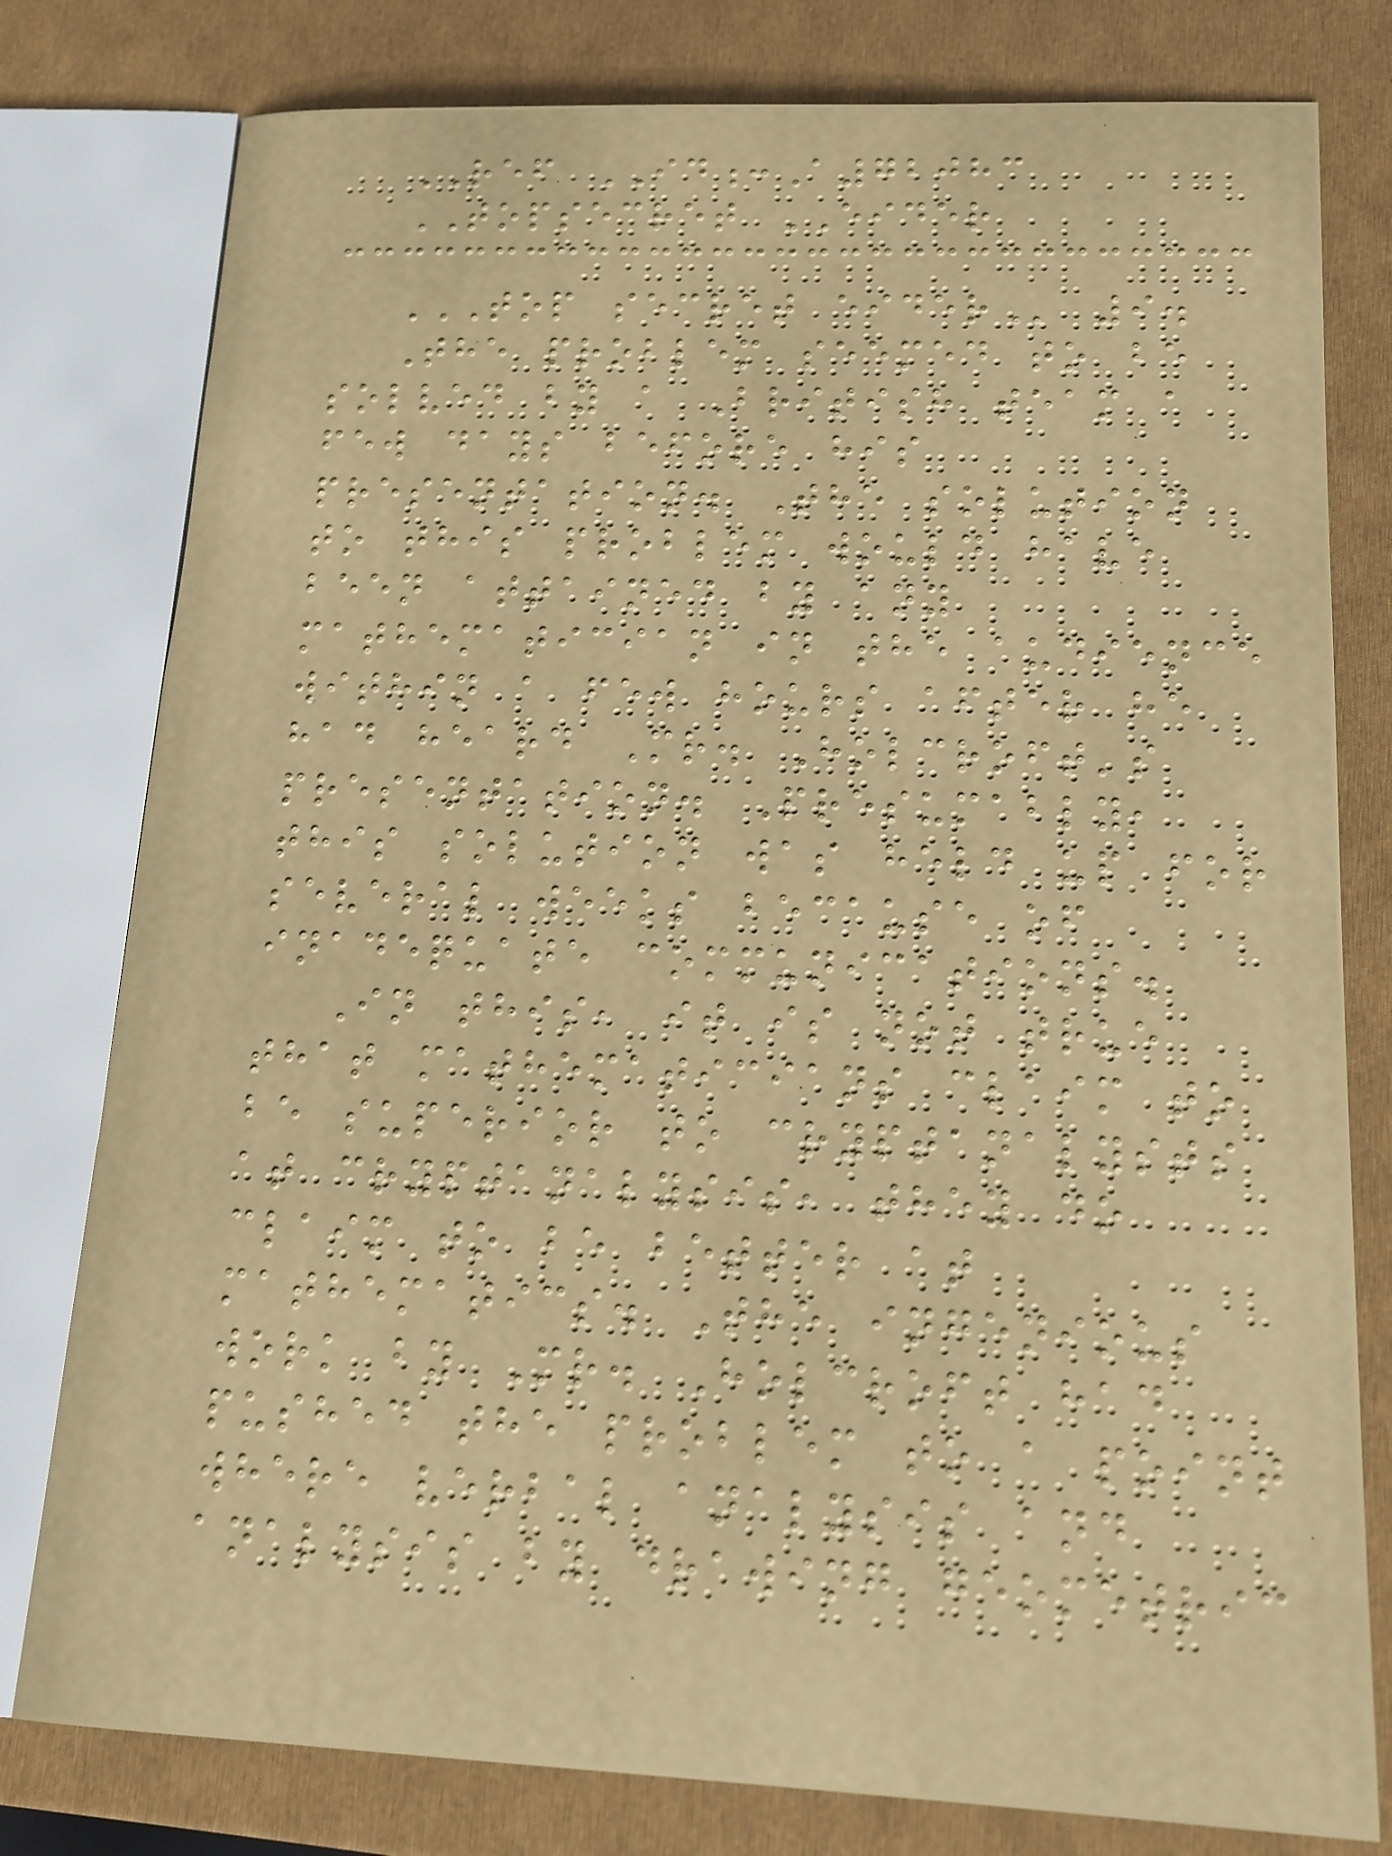REF ID:A72083
TOPSECRET EIDER
TOP SECRET EIDER 9.
The problem seemed to be
solved by a British team a
few days before his
presentation. The solution
to this problem would have
been attained by any
mathematician in the audience
within a few hours after he
had heard Mr. Holcroft's
presentation. Presumably,
this solution was held up for
several weeks because of
inadequate communications.
In this, it is not true
that mathematicians claim to
be superior to cryptanalysts
at cryptanalysis, they do
claim to be better at
mathematics. The ingenious
work by Mr. Holcroft had
pushed the problem to a point
where verbal analysis and
analysis by drawing geometric
